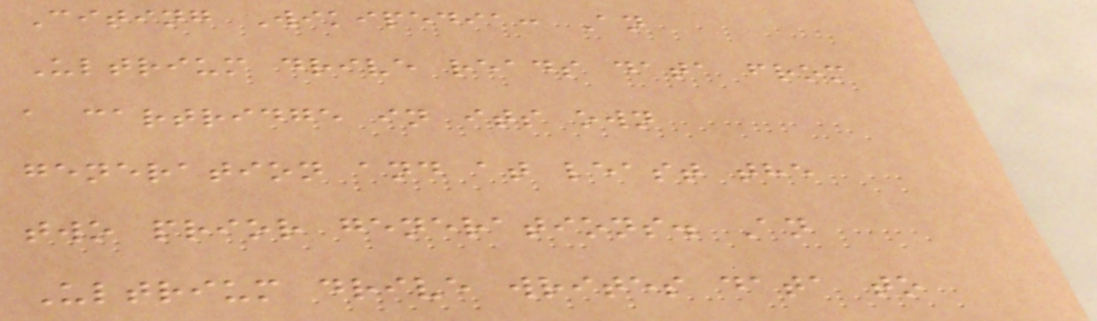Citing Wikipedia: An
Ultrium drive reads data from
a cartridge in its own
generation and at least the
two prior generations. An
Ultrium drive writes data to
